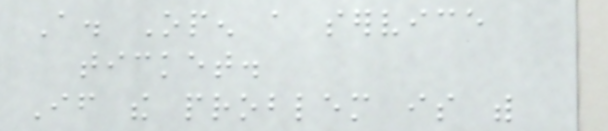A. Open a service
ticket.
If the problem is with
